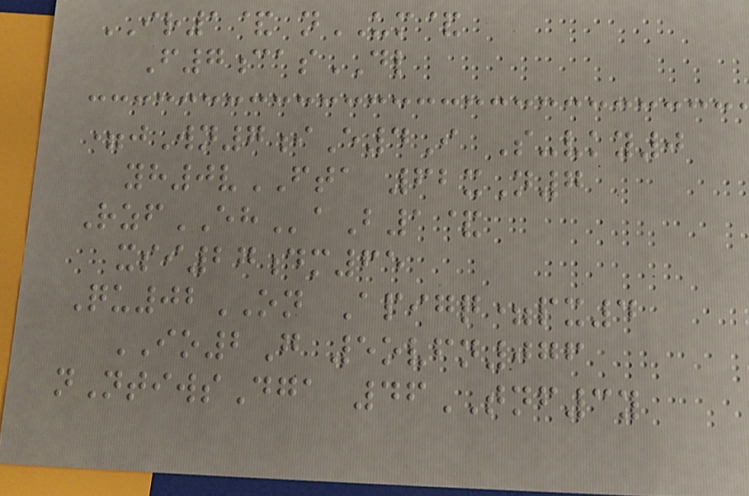IR1& nUM&
F7casDL
=jWn7iE4I S-vky0
yh0vFTA 62xN7
RzfEHaB1&
xsi27dm65
Qu02ON Apigq=px4
IO2G 5ovfn076
nNtiwsDga 46TNF3y
